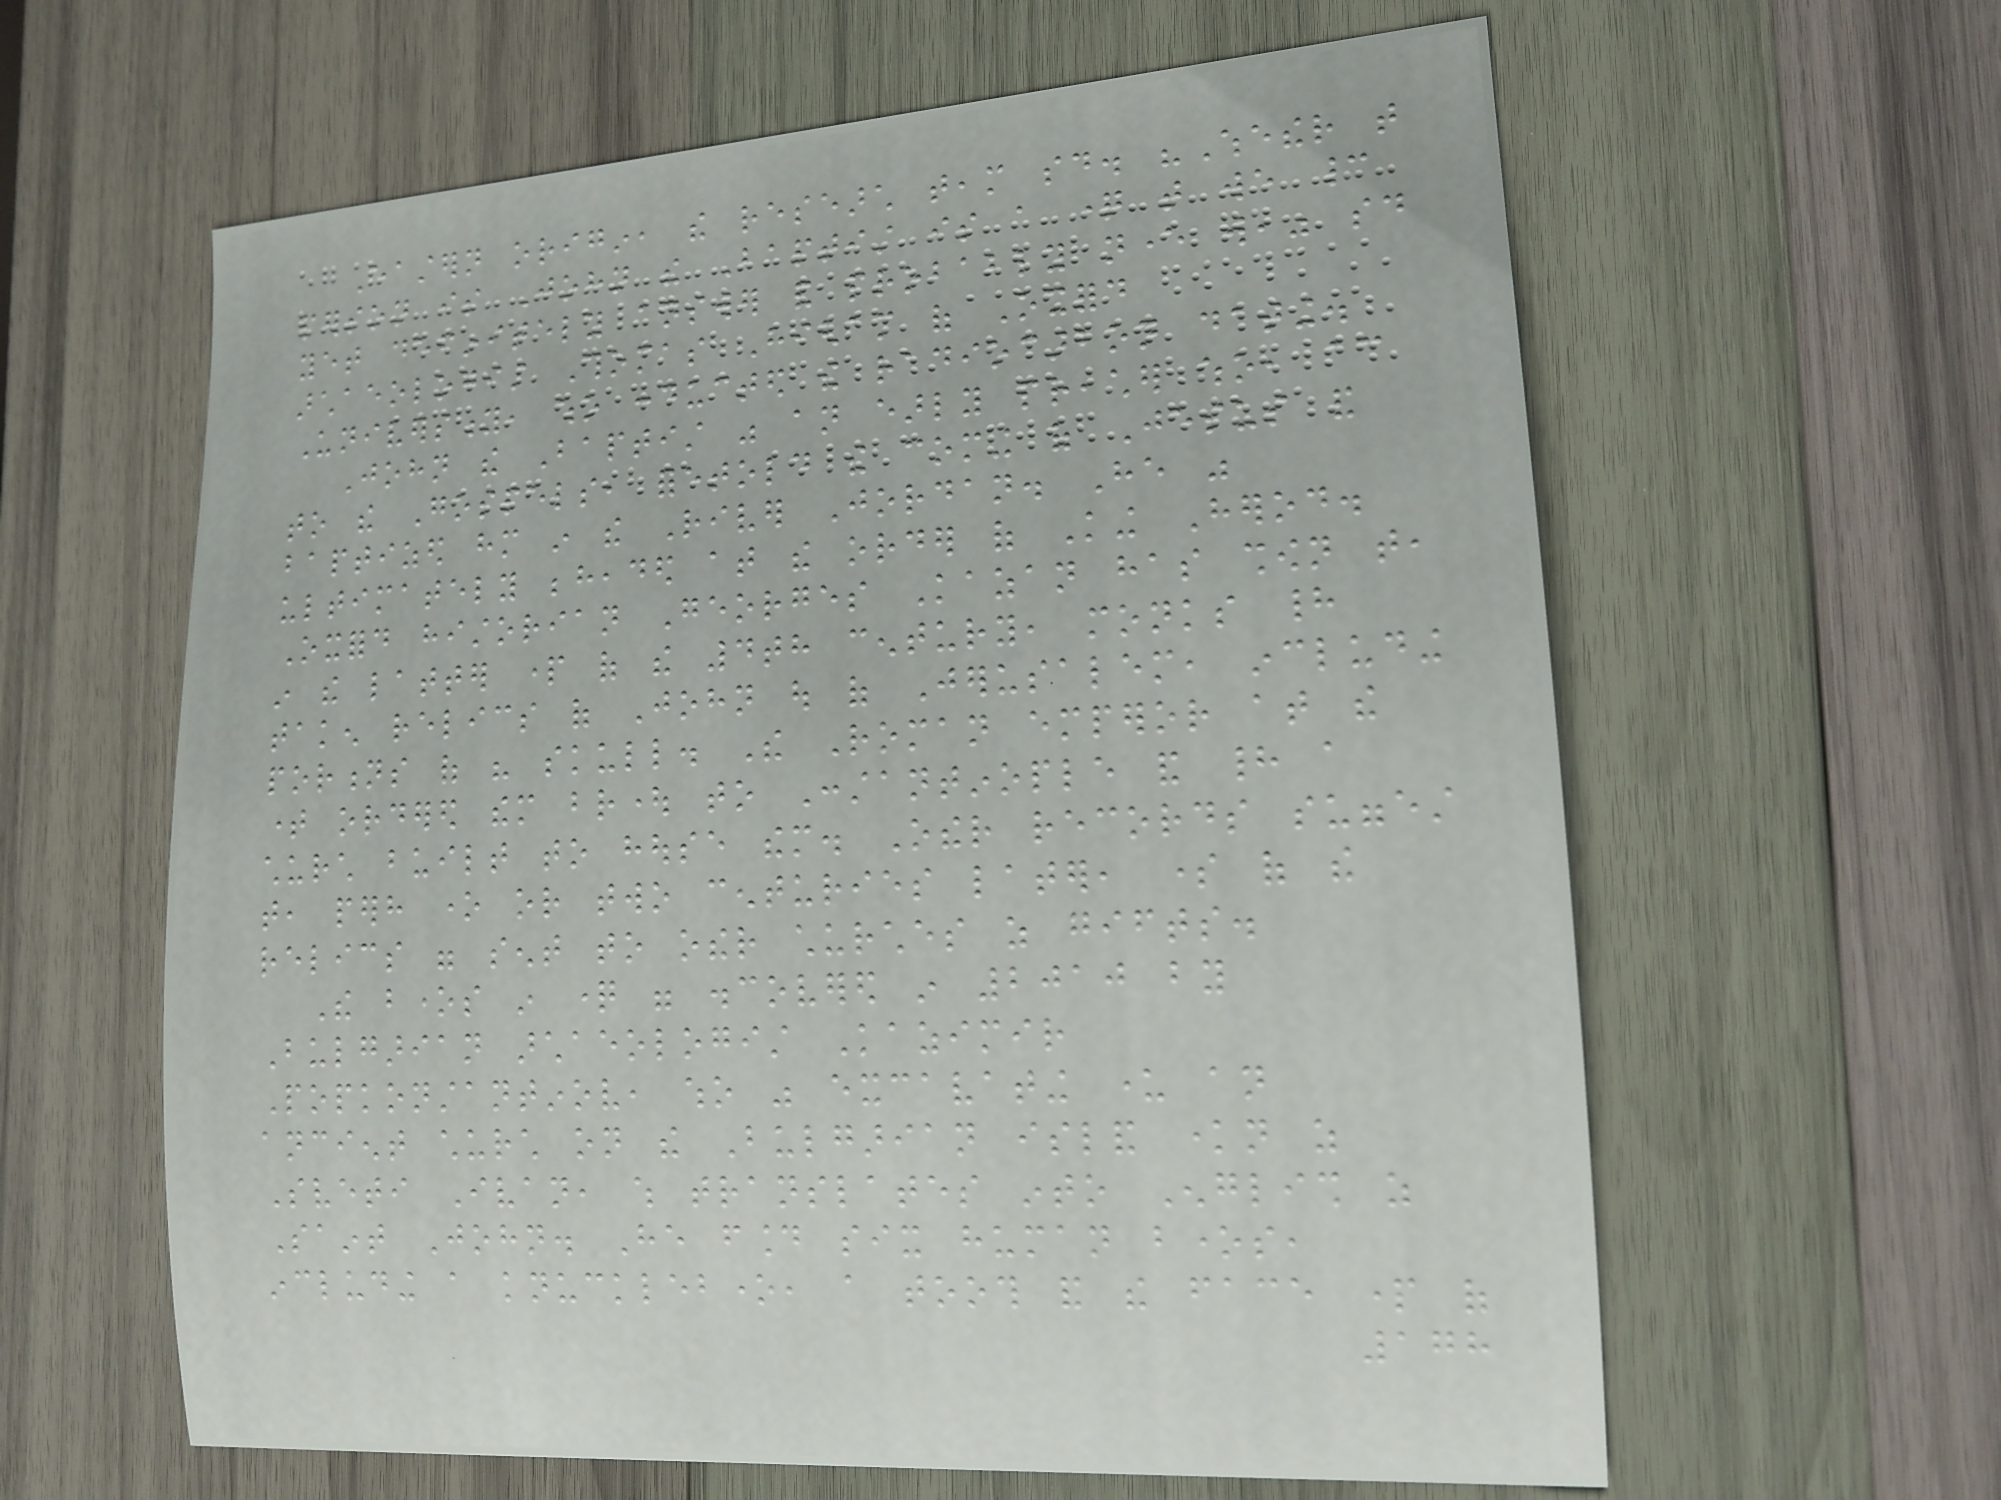Eastern origin, the research team said. "Whether that
person is John the Baptist is a question that we cannot
yet definitely answer and probably never will," said
archaeologist Thomas Higham of Oxford
University, who conducted the radiocarbon dating.
John the Baptist was an early preacher who, according
to the Gospels, foretold the coming of Jesus and
baptized him in the River Jordan. He was
ultimately beheaded at the order of King Herod.
Oxford historian Georges Kazan has shown that,
in the latter part of the 4th century, monks had
taken relics of John out of Jerusalem, including
portions of his skull. The Roman emperor at the
time ordered them brought to Constantinople and had a
church built to house them. Other records suggest
that, perhaps one or two centuries later, some of the
relics were sent to other churches as gifts.
The bones in question were discovered in 2010 by
Bulgarian archaeologist Kazimir
Popkonstantinov, who was excavating under an
ancient church on the Bulgarian island known as
Sveti Ivan, which translates into English as
Saint John. He found six human bones,
including a knucklebone, a tooth and the face part of
178
